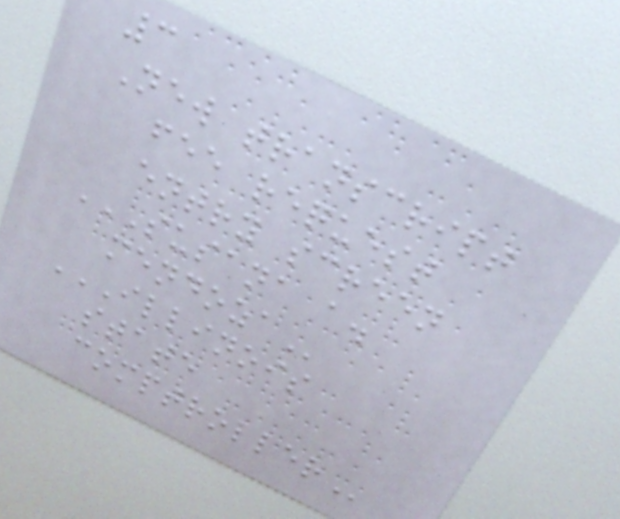3
New transcript
fee request
entry screen
SUSANA A.
MENDOZA
ILLINOIS
STATE
COMPTROLLER
